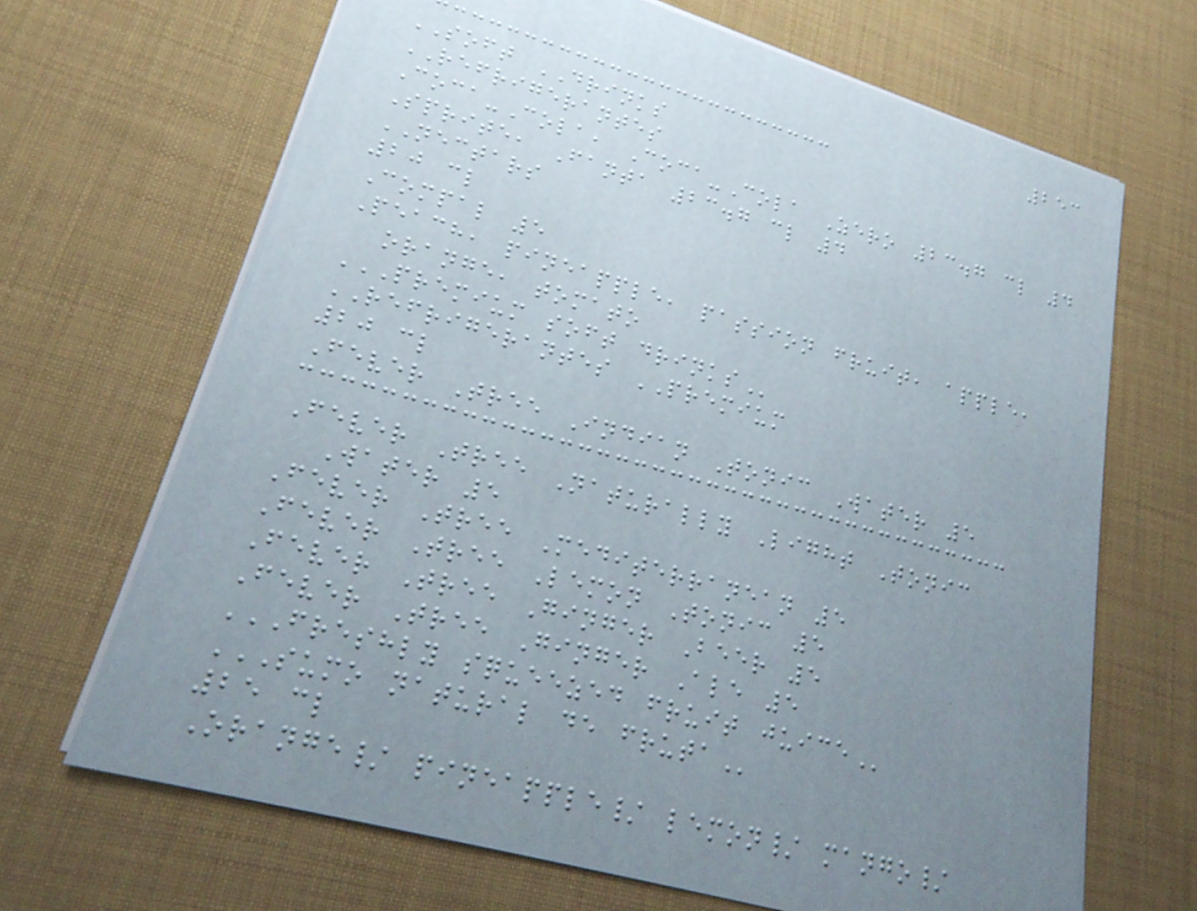253
SOFT DRINKS
REFRIGERANTES
Coca-Cola, Coca-Cola Zero 23.7 cl 4
Sprite, Fanta 23.7 cl 4
NECTARS
20 cl
Compal 5
Peach, pineapple, passion fruit, apple,
orange, tomato
PREMIUM SOFT DRINKS
REFRIGERANTES PREMIUM
20 cl
Fever Tree Indian Tonic Water 5
Fever Tree Naturally Light Tonic
Water 5
Fever Tree Mediterranean 5
Fever Tree Lemon Tonic 5
Fever Tree Ginger Beer 5
Fever Tree Ginger Ale 5
FRESHLY SQUEEZED FRUIT JUICE
SUMO NATURAL DE FRUTA
25 cl
Orange/ pineapple/ lemon/ mango/
